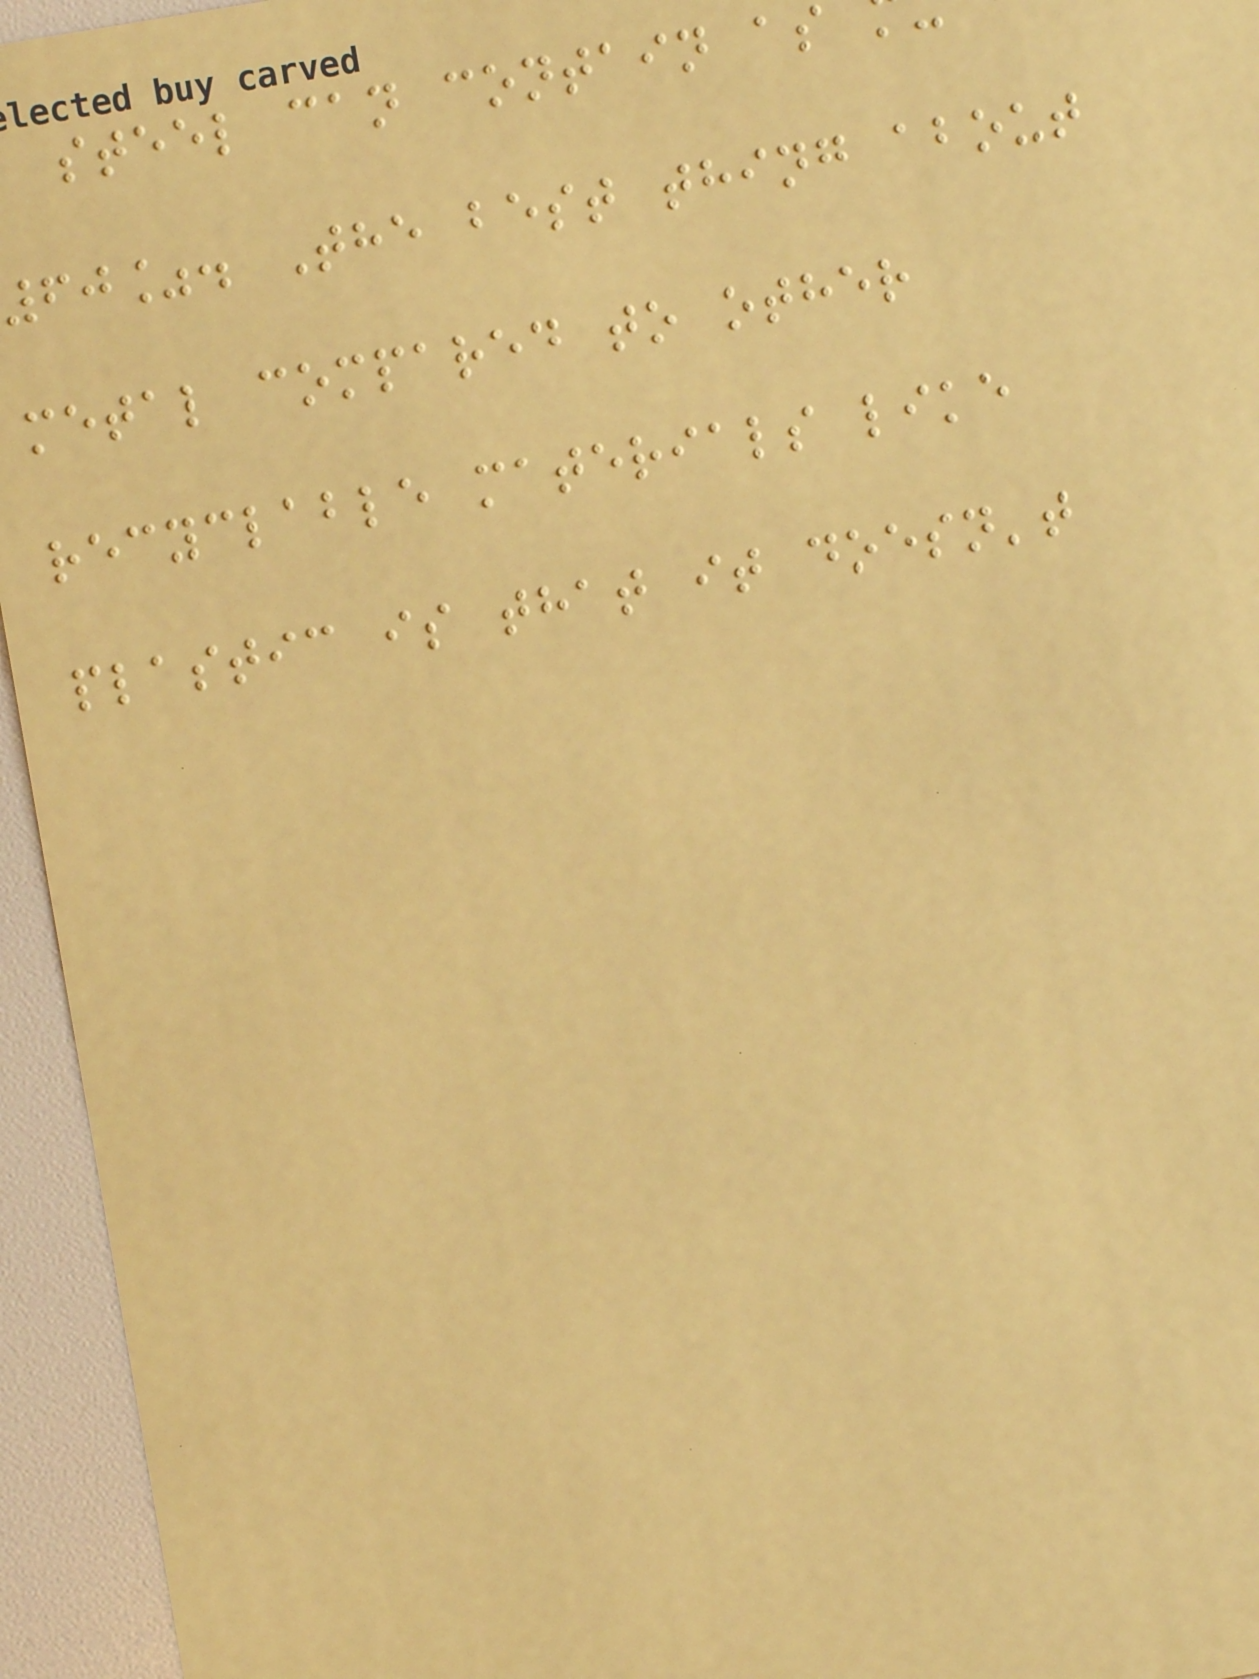steel can contain as
60%. The best thing about
metal compared to other
recyclable materials like
plastic is that it doesn't
